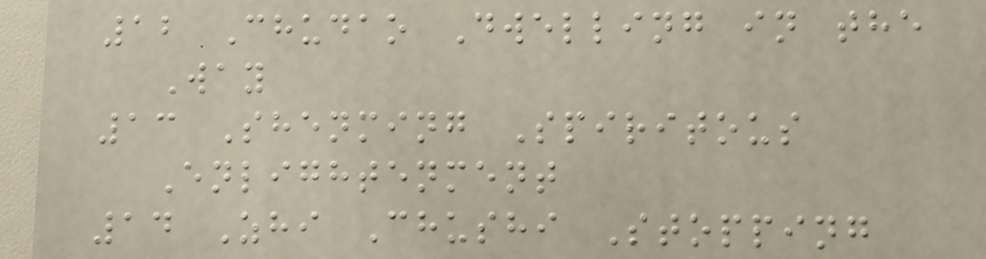12 Chudao Dwelling in the
Way
13 Shenming Spiritous
Enlightenment
14 Zhi Chushi Stopping
